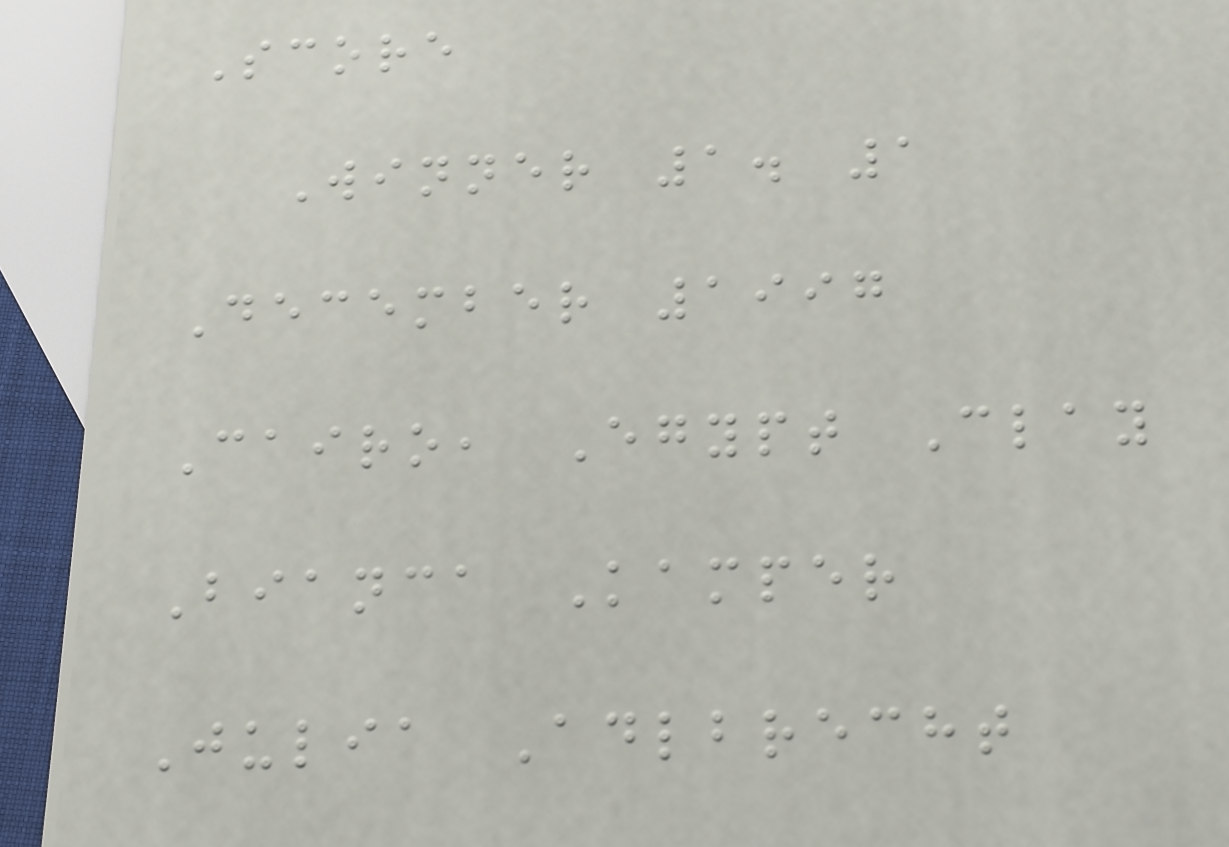Score
Winner 1. 1
December 1997
Cairo, Egypt Clay
Bianca Kamper
Julia Adlbrecht
